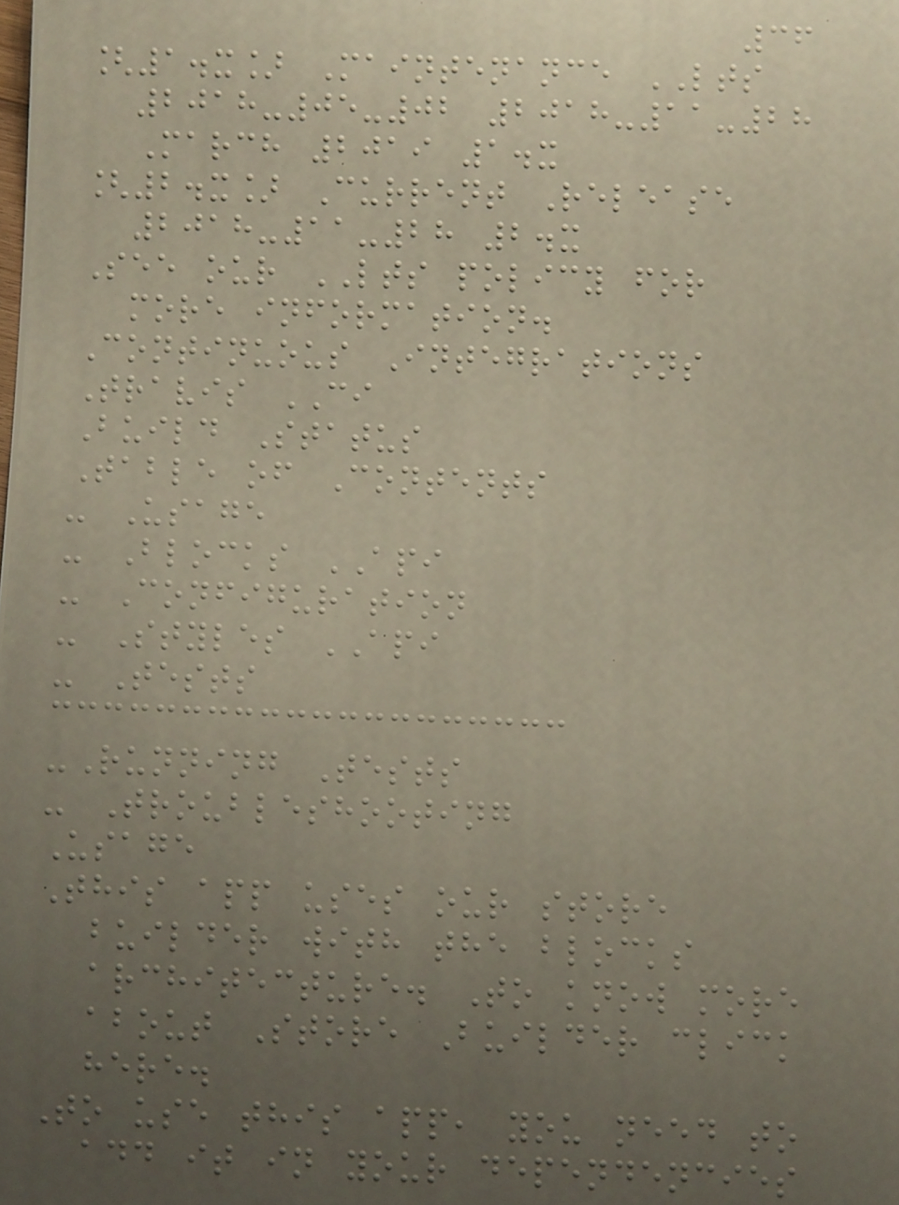36
[1.x] Maintenance LTS
2018-05-02 2018-11-28
March 2019 1.x
[2.x] Current Release
2018-11-28 2.x
See our LTS policy for
more information.
Continuous Integrations
Travis CI
Build Status
Table of Contents
- Usage
- Blocks API
- Configuration
- Styles API
- Tests
-Running Tests
- Troubleshooting
Usage
This app uses our store
builder with the blocks
architecture. To know more
about Store Builder click
here.
To use this app, you need to
add it in your dependencies
